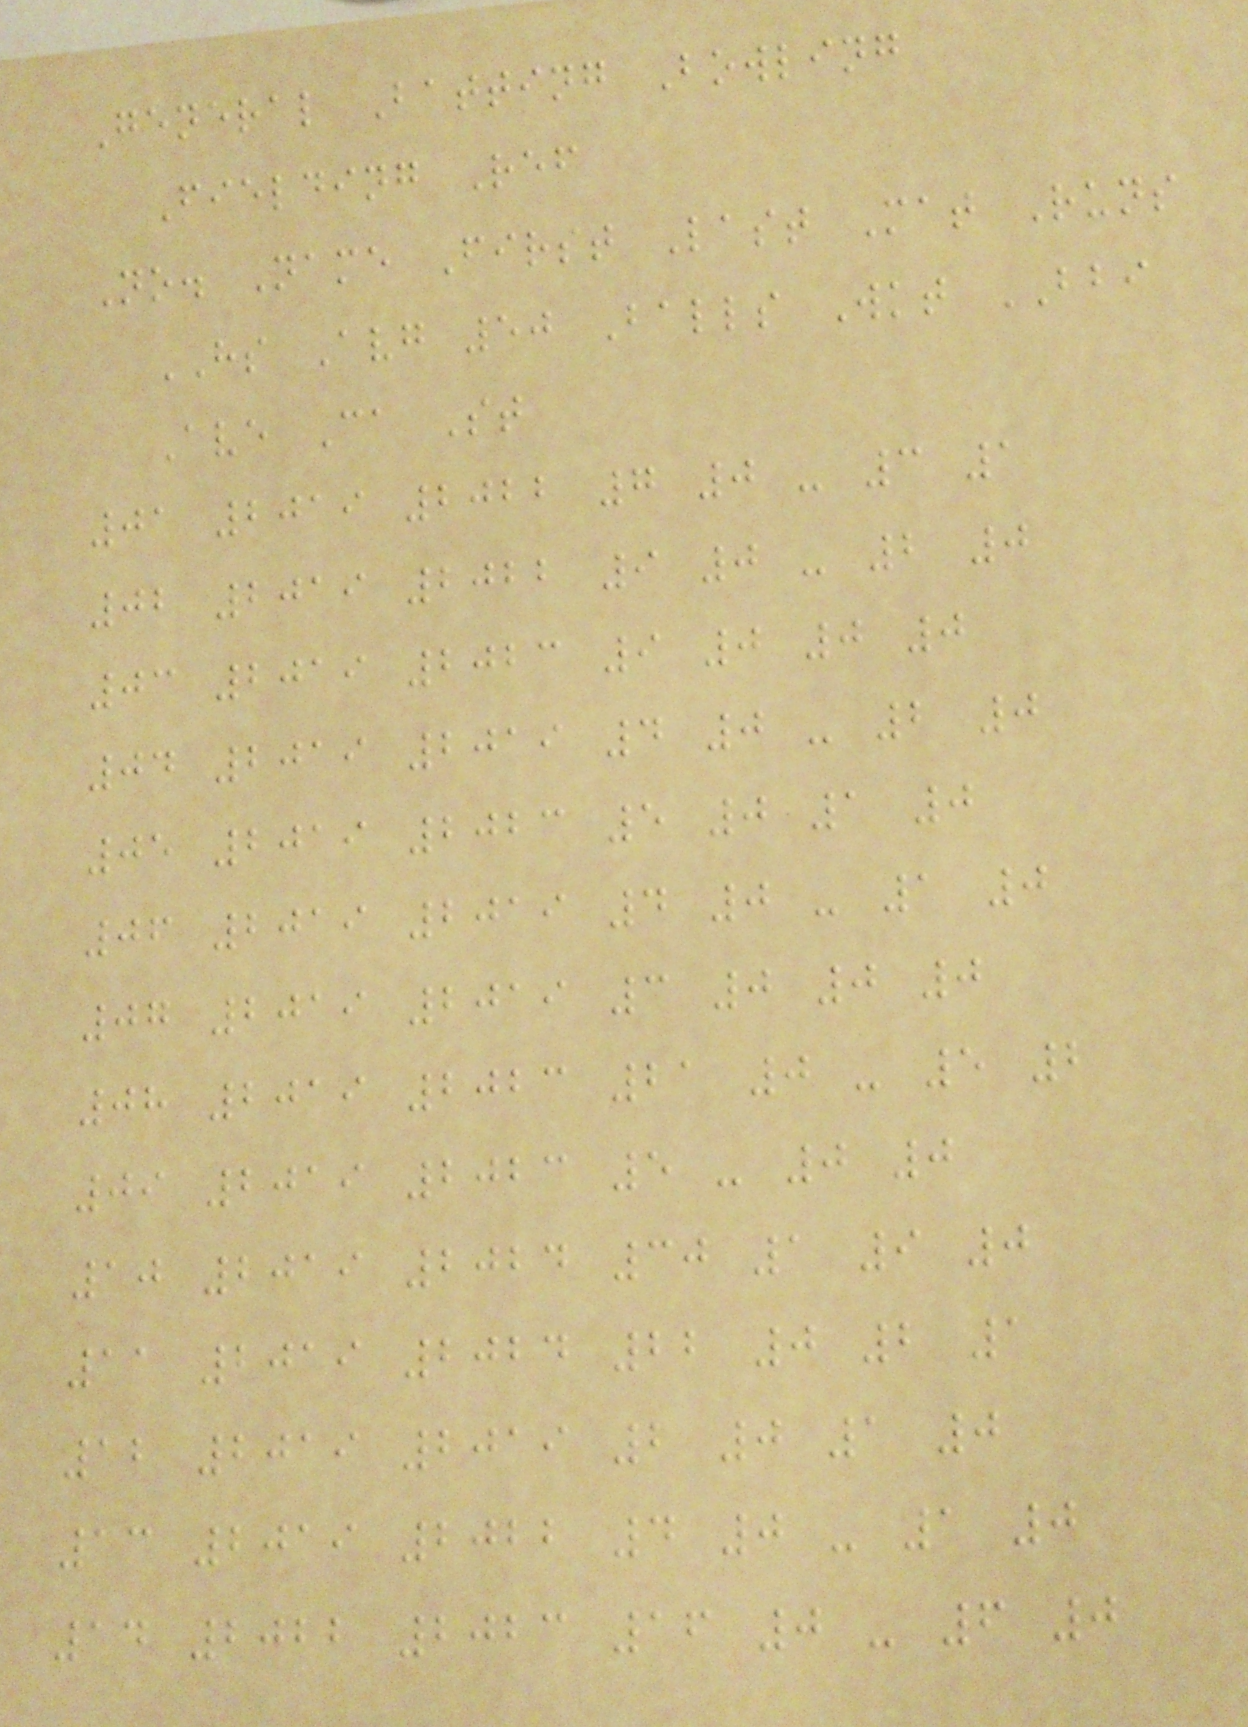General Batting Bowling
Fielding Ref
No. Name First Last Mat Runs
HS Avg 50 Balls Wkt BBI
Ave Ca St
01 2019 2022 7 0 - 3 1
02 2019 2022 9 0 - 2 0
03 2019 2023 9 0 0 0
04 2019 2019 4 0 - 2 0
05 2019 2023 5 0 1 0
06 2019 2019 4 0 - 1 0
07 2019 2019 3 0 0 0
08 2019 2023 21 0 - 5 2
09 2019 2023 5 - 0 0
10 2019 2024 30 1 9 0
11 2019 2024 22 0 2 1
12 2019 2019 2 0 1 0
13 2019 2022 4 0 - 1 0
14 2022 2023 16 0 - 6 0
